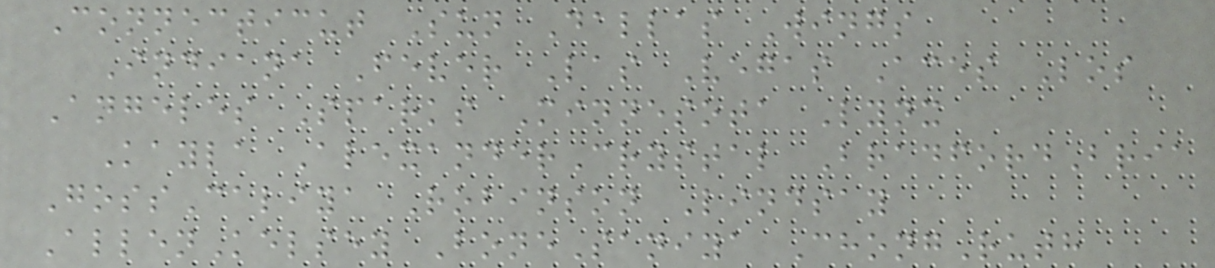Connecticut Sun Dallas Wings
Indiana Fever Las Vegas Aces Los
Angeles Sparks Minnesota Lynx
Kayla AlexanderCrystal BradfordBria
GossCaliya Robinson Lindsay
AllenKelsey BoneSaniya ChongRuth
